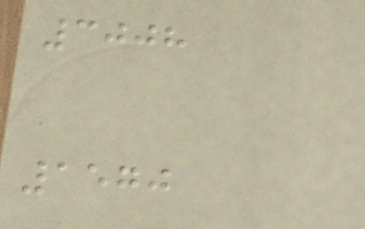3008
1570
